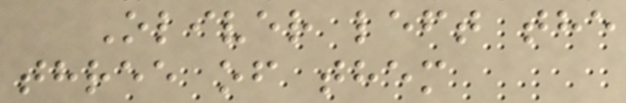Oliver left the
three of them
